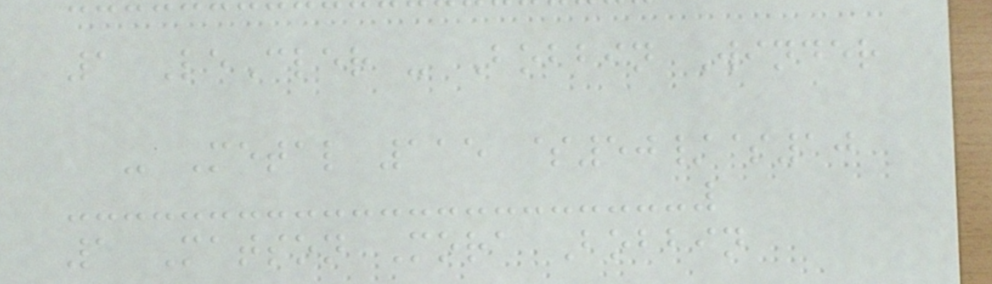1 LeCler - Bobbin Winder
- Metal 115 $50/$10
1 Matson Mora Bobbin
